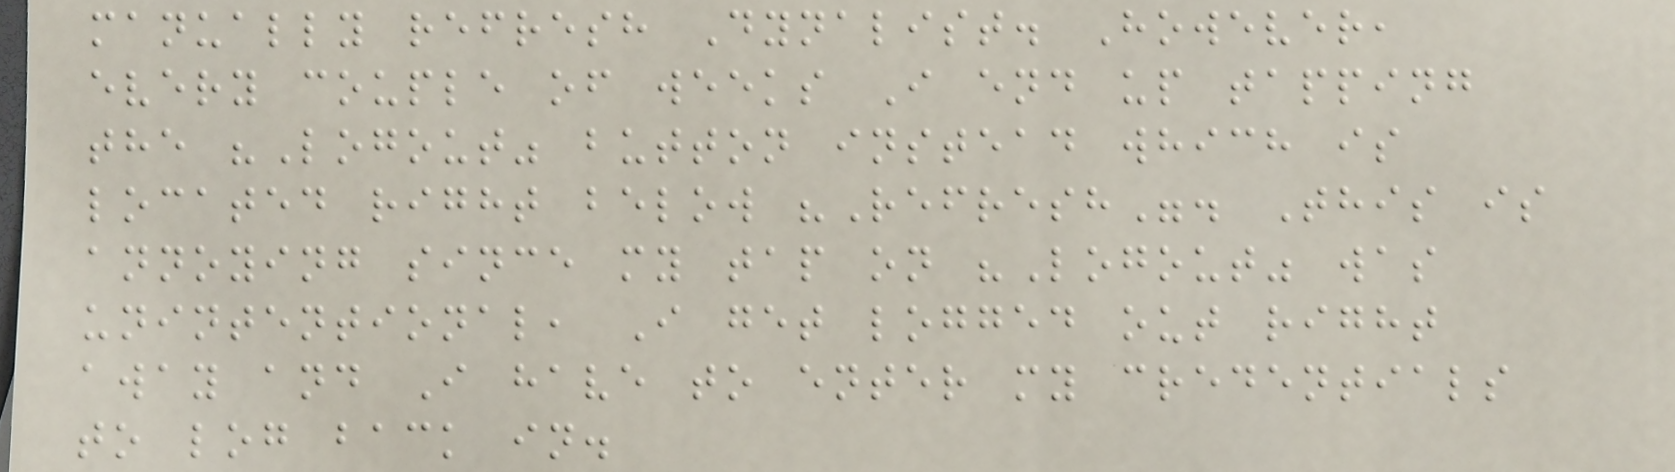manually refresh Dynalist. However,
every couple of weeks I end up tapping
the "Logout" button instead which is
located right below "Refresh". This is
annoying since my tap on "Logout" was
unintentional, I get logged out right
away and I have to enter my credentials
to log back in.
